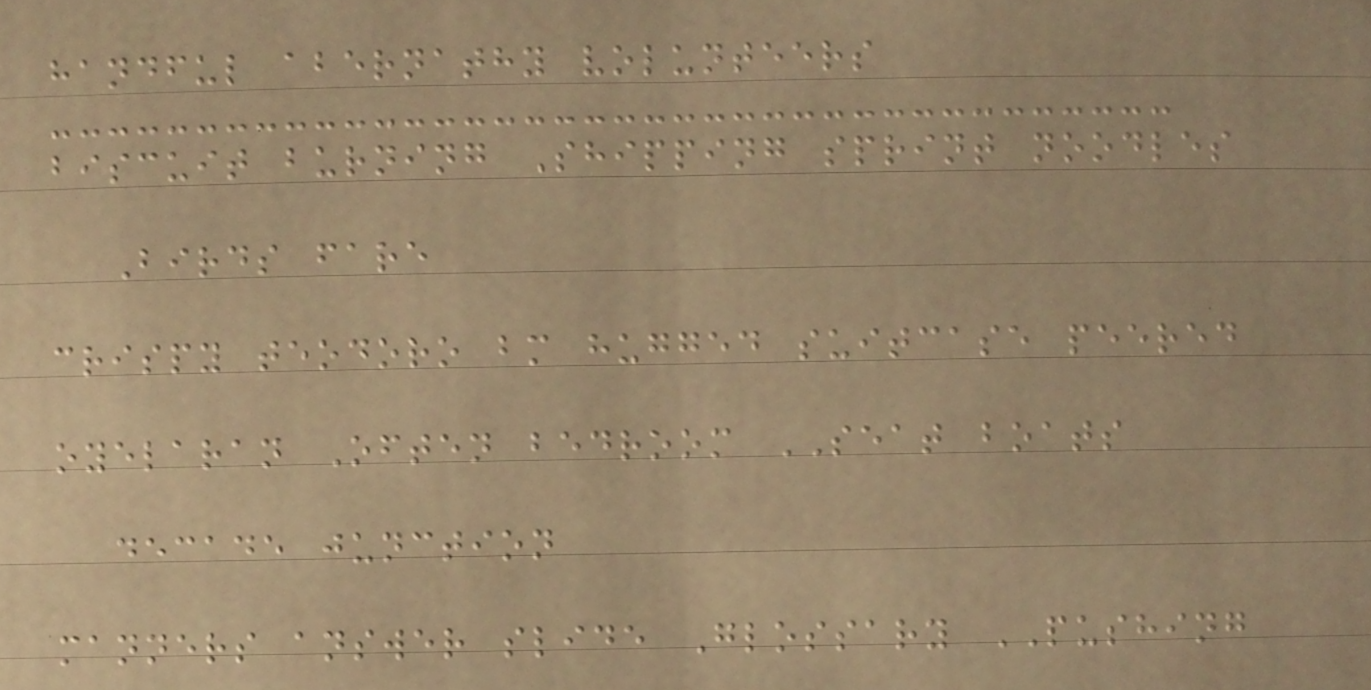handful abernathy volunteers
biscuit burning Shipping sprint noodles
Birds fare
crispy teodoro bm hugged suitcase peered
oyelaran Often bedroom SEAT boats
decade junction
manners answer slide Glossary PUSHING
